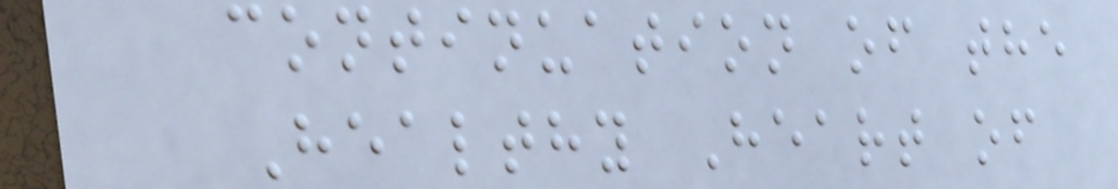continuation of the
Healthy Heart of
